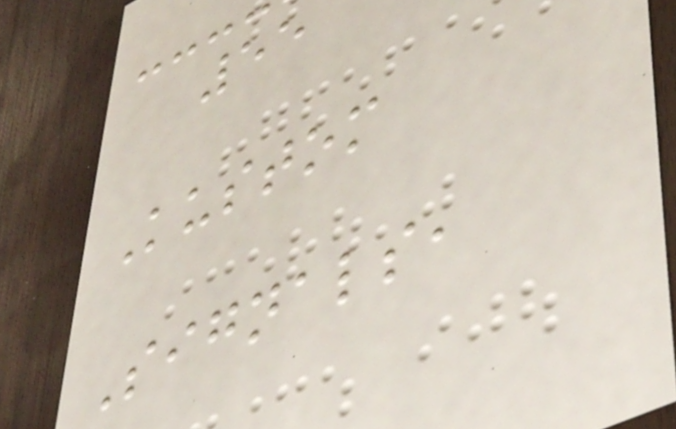55
Kustom
Signals,
